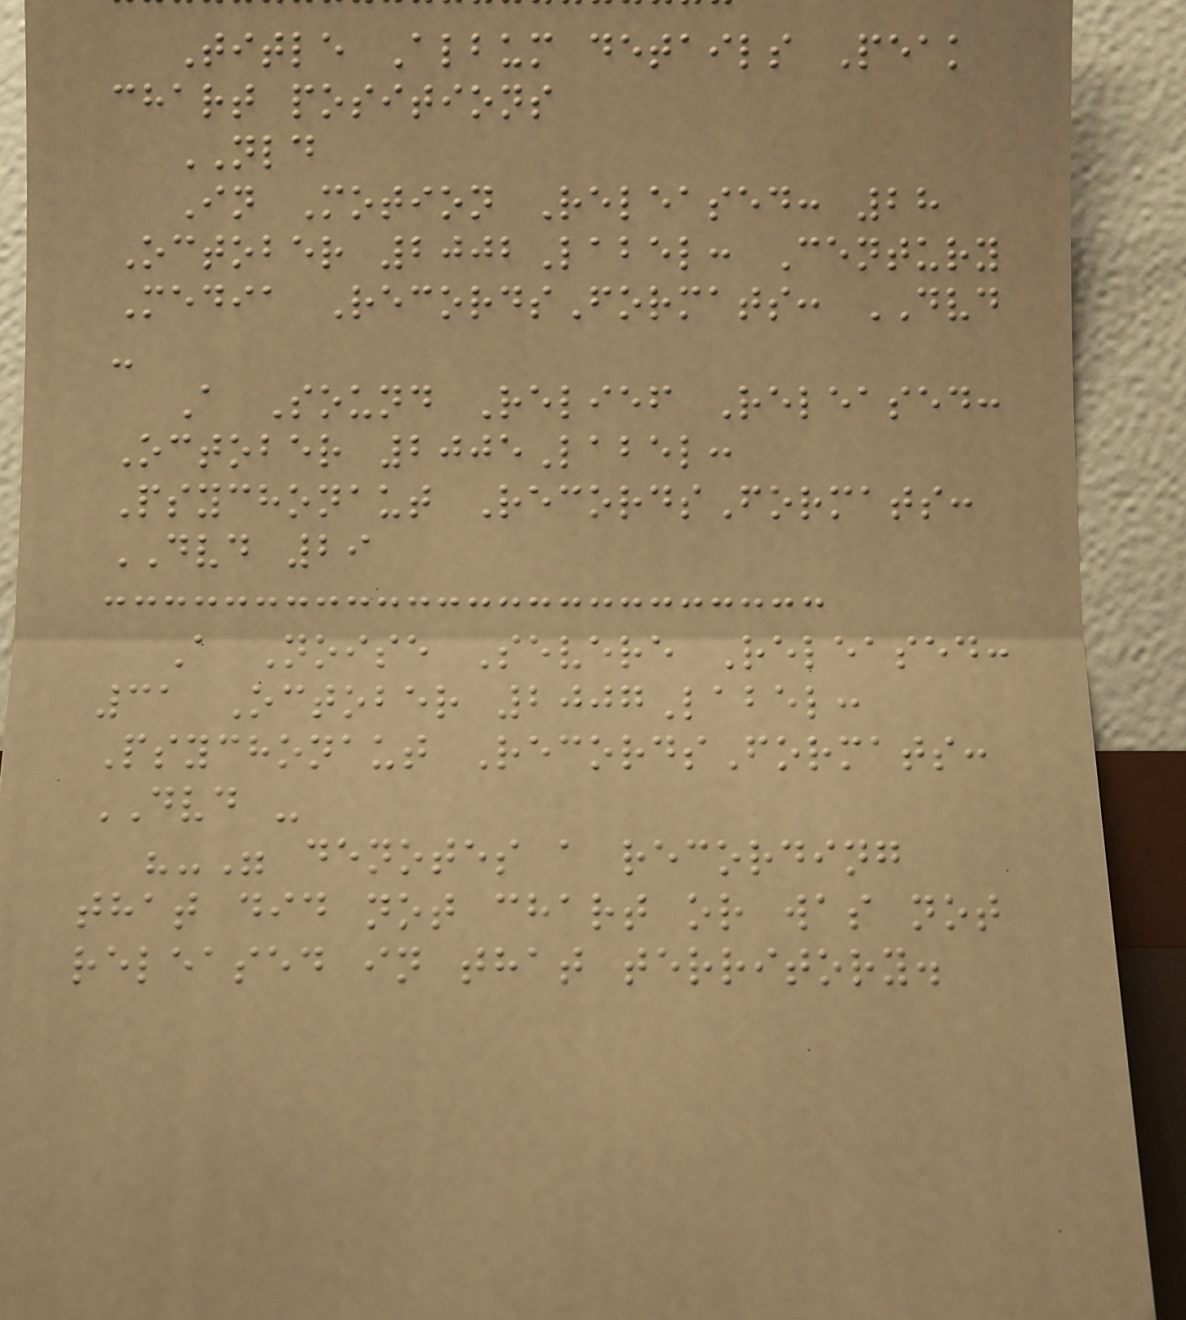Title Album details Peak
chart positions
NLD
In Motion Released: 28
October 2002Label: Century
Media RecordsFormats: DVD
-
A Sound Relief Released:
October 2005Label:
Psychonaut RecordsFormats:
DVD 29
A Noise Severe Released:
31 October 2007Label:
Psychonaut RecordsFormats:
DVD -
"-" denotes a recording
that did not chart or was not
released in that territory.
